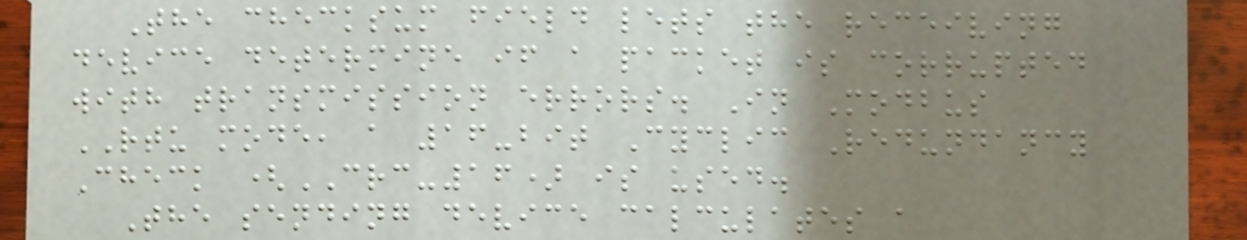The checksum field lets the receiving
device determine if a packet is corrupted
with transmission errors. In Modbus
RTU mode, a 16-bit Cyclic Redundancy
Check (CRC-16) is used.
The sending device calculates a
